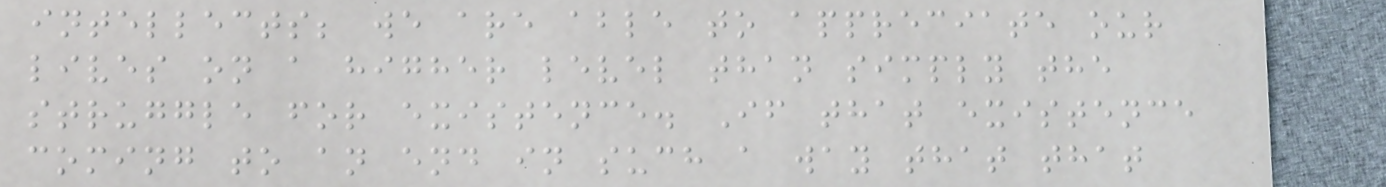intellects; we are able to appreciate our
lives on a higher level than simply the
struggle for existence. If that existence
coming to an end in such a way that that
